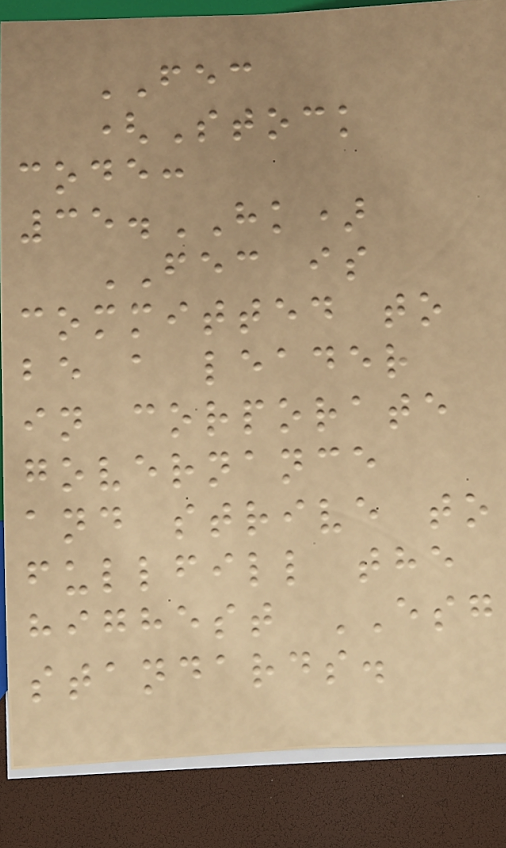FEC
(Stock
code:
35.HK)
FEC is
committed to
be a leader
in corporate
governance
and strive to
fullfill the
highest ESG
standards.
